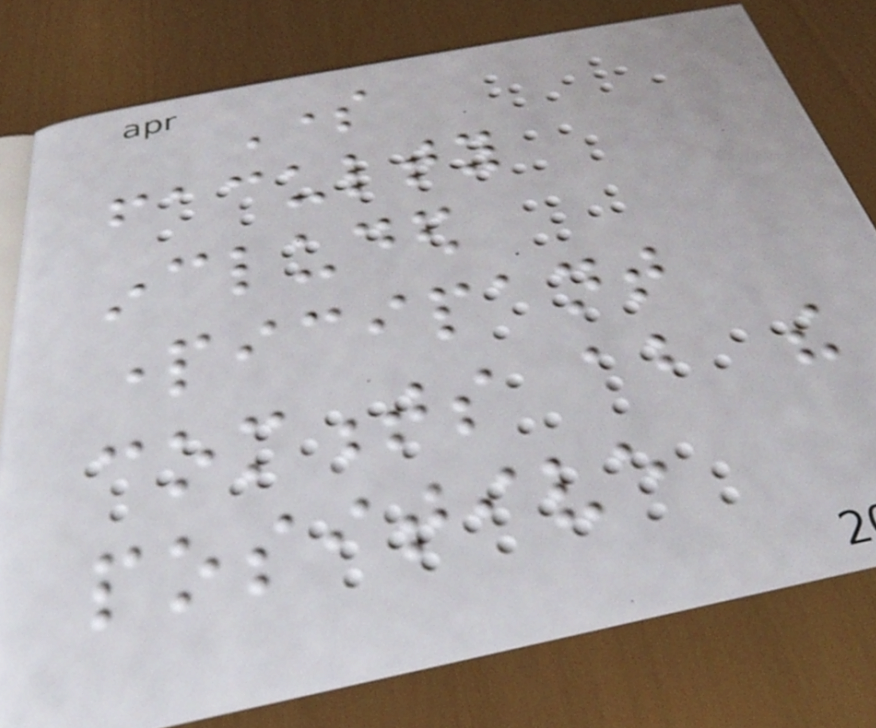Some
faculty
included
participant
comments about the
positive
